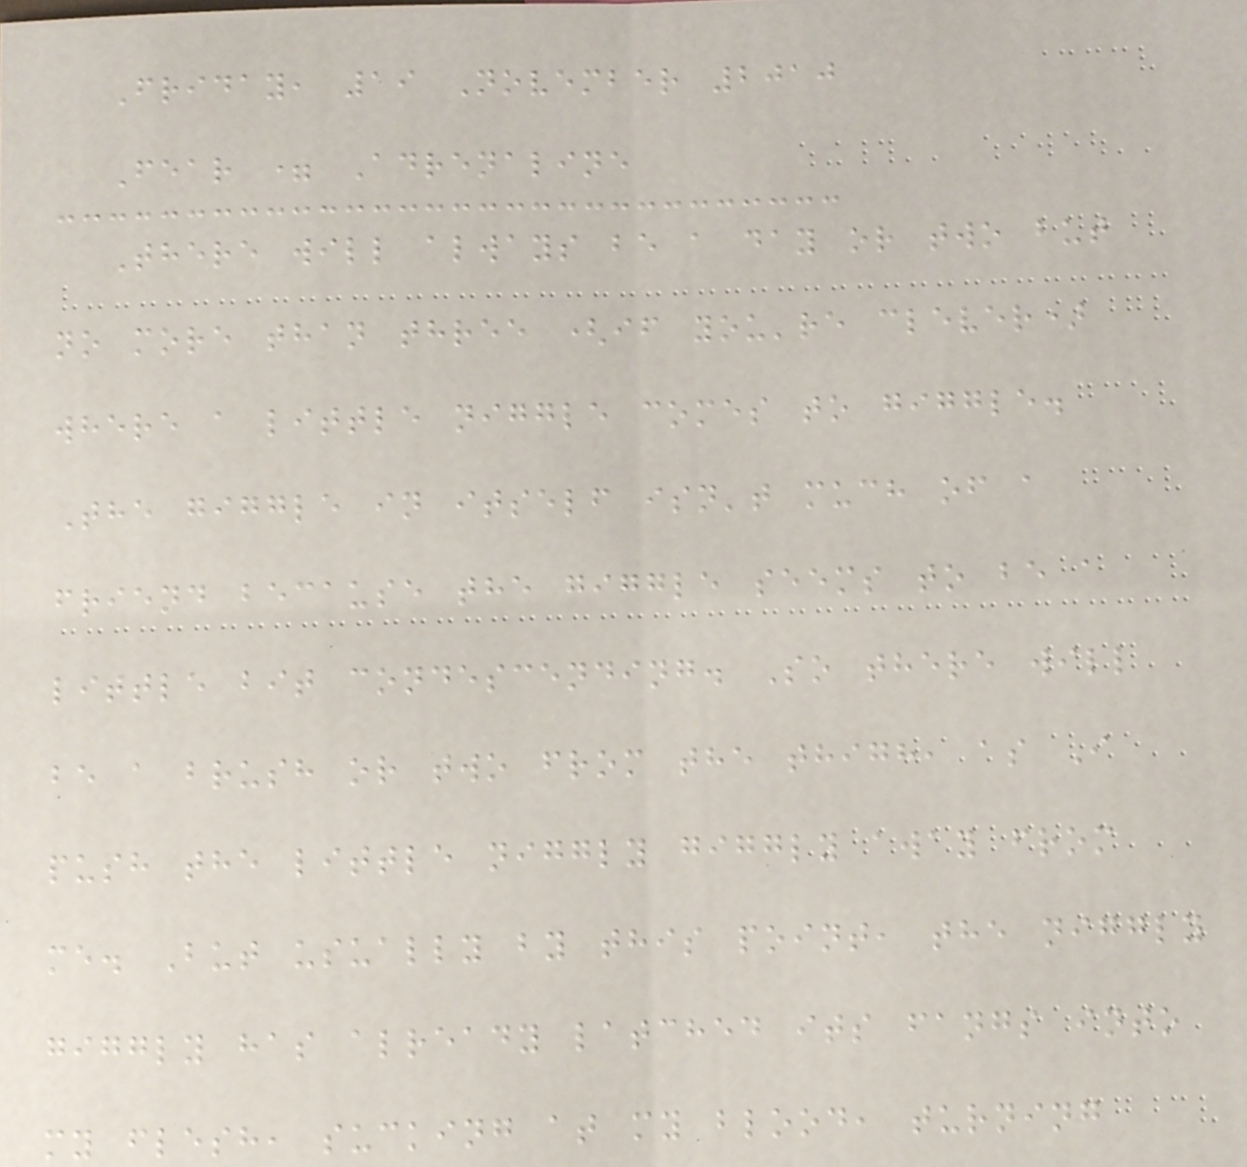Friday, 19 November 2010
Fear = Adrenaline
There will always be a day or two but
no more than three (if you're clever)
where a little niggle comes to giggle.
The giggle in itself isn't much of a
friend because the giggle seems to be a
little bit condescending. So there will
be a brush or two from the thigh, as I
push the little niggly giggly away from
me. But usually by this point, the niggly
giggly has already latched its fangs into
my flesh, sucking at my blood, turning
